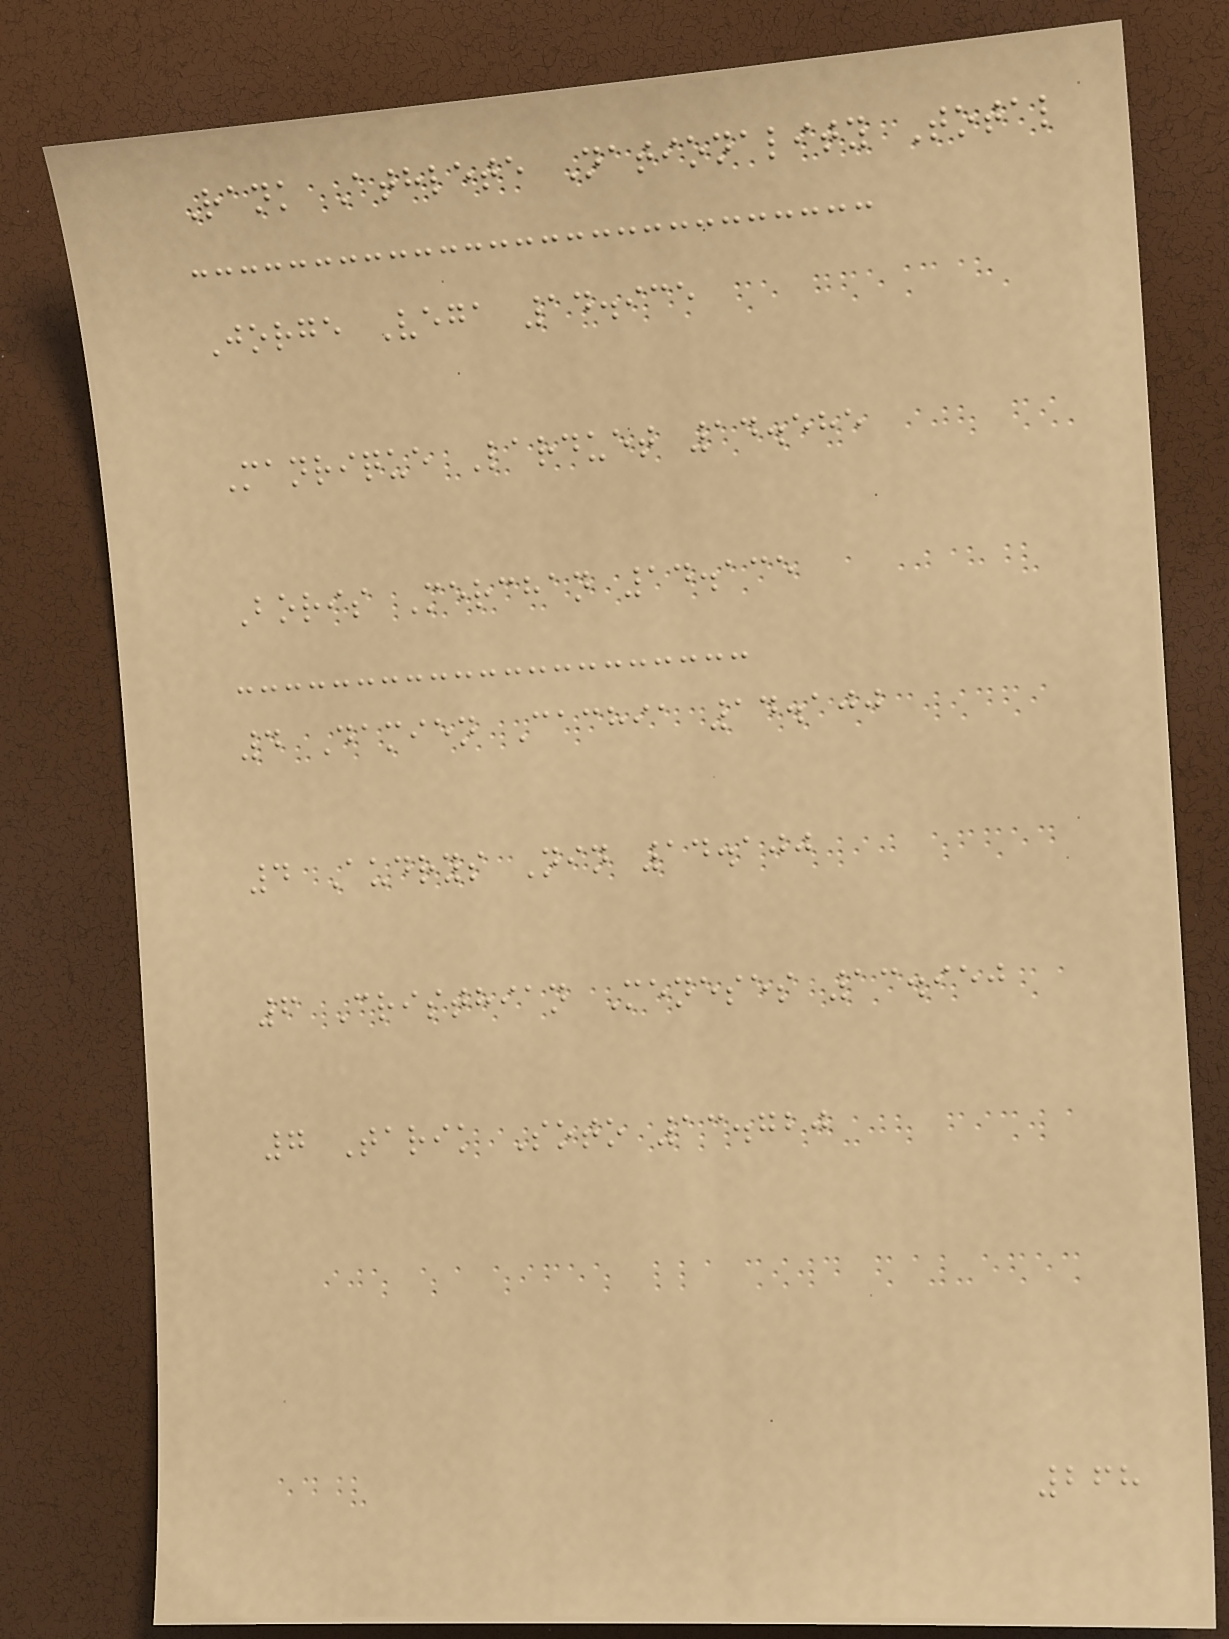Rank Athlete Nationality Total
Jorge Vega 14.935
Manrique Larduet 14.585
Boris Merchan 14.135
4 Damien Cachia 14.100
4 Audrys Nin 14.100
6 Cristhian Meneses 13.950
7 Tarik Soto 13.720
268
